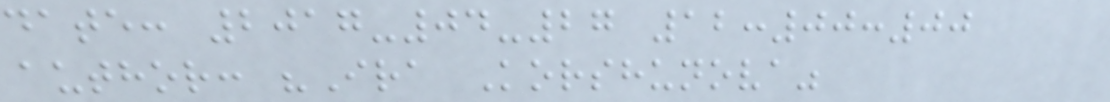date: 2017-04-27 12:00:00
author: "Ira Korshunova"
